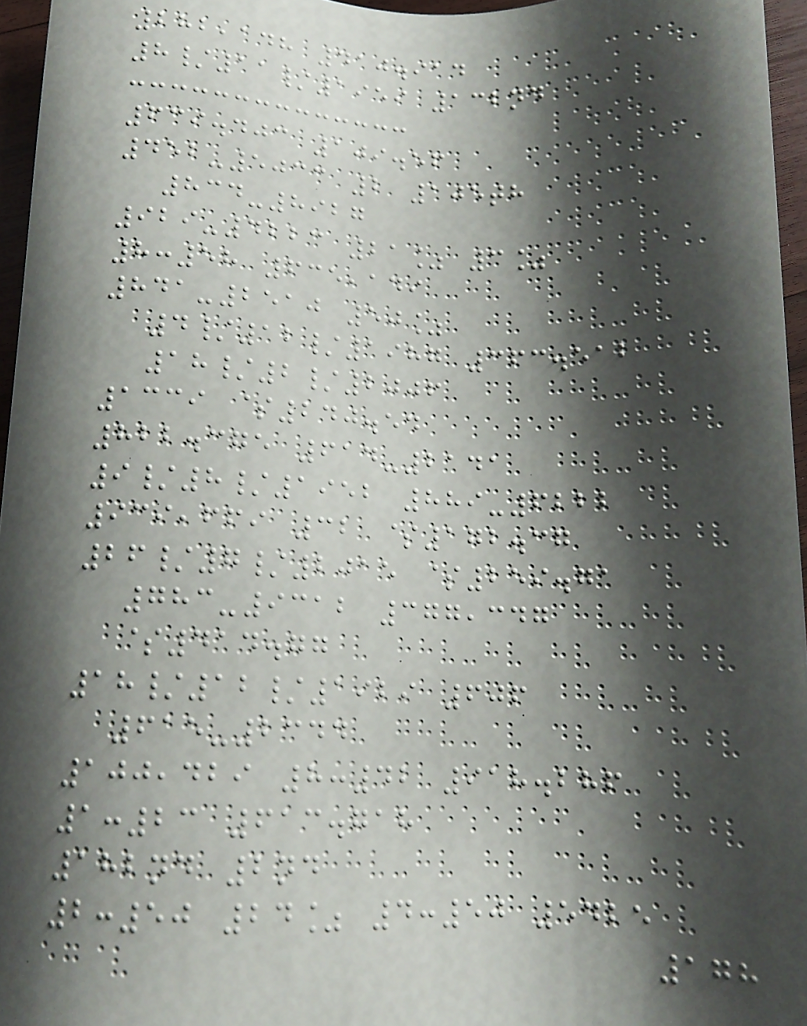282,148 410.914
8/11/1959 132nd
639.403 109.56
452-5033 2 105th
834-8927
929-4223 21% 3%
8:58 635,149
841-2510 50%
4/12/1987 363.512
18/2/2006
1339 $240.54
822.375 614-2141
9/8/1952 889-6222
939,669 32 $172.37
26/7/2015 $259.71
783-9312 377,347
$414.77
18/12/1929 606
615-2344
100,429 8:42 918.286
1:23 613.718
182nd 2nd
2:50 24% 4:50 5425
178
